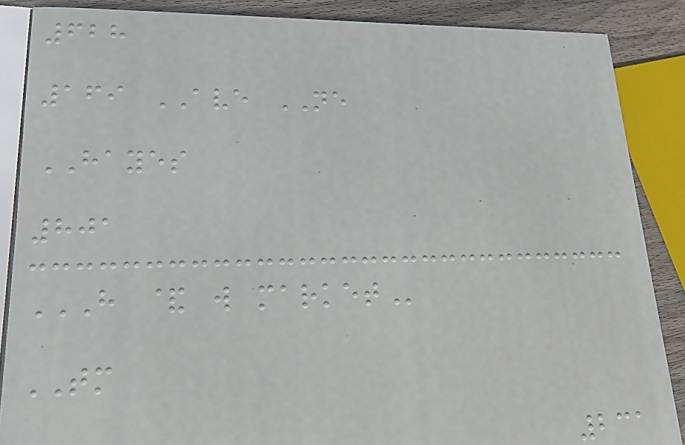628
169 AVE NE
HAYES
801
H & W MARKET
TM
231
